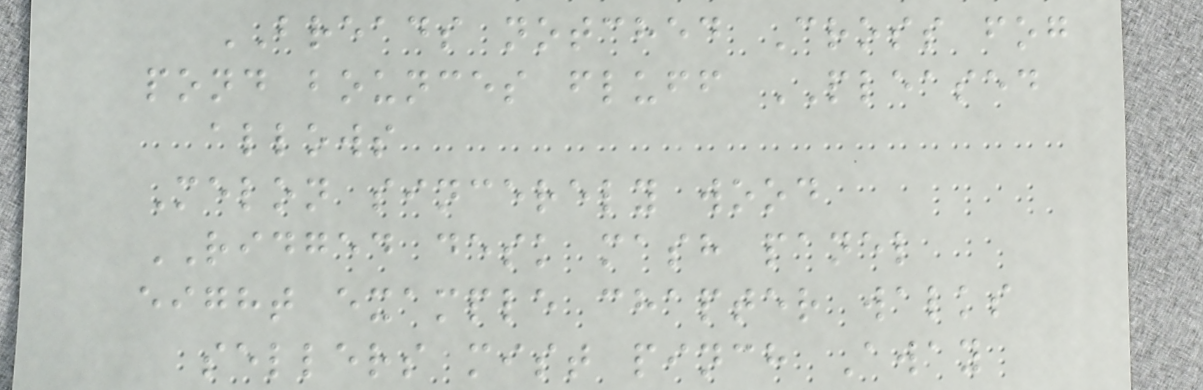BREADS notched Cross fog
pond bounces fluff PLEASED
allows
Melon sincerely wood
RIDGED desk mash panel
eight example chapter walks
sellers mist pinch Away
